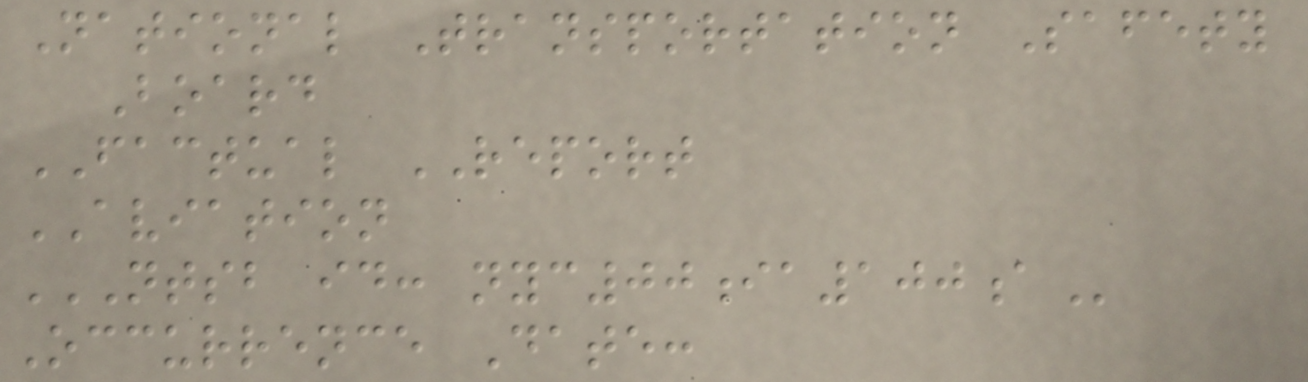National Transportation Safety
Board
FACTUAL REPORT
AVIATION
NTSB ID: NYC00IA100A
Occurrence Date:
